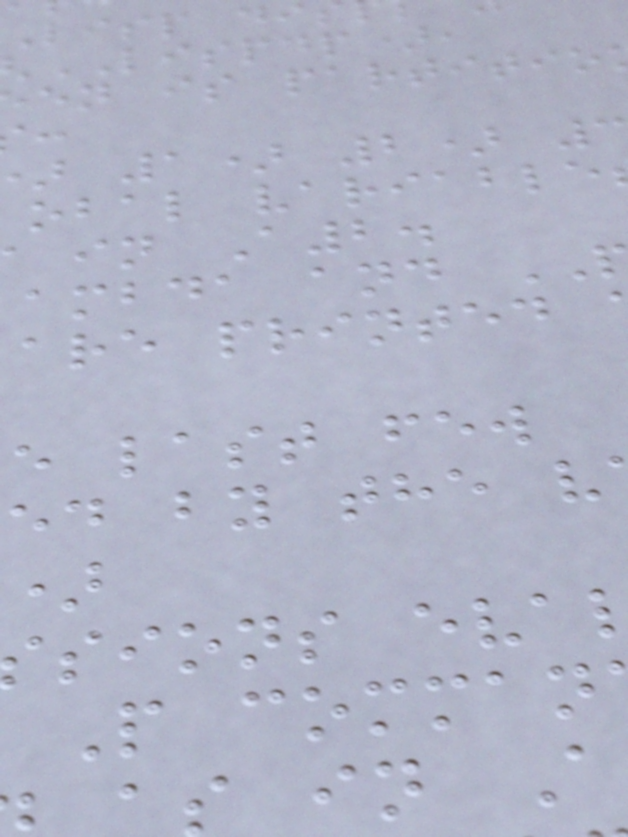lisp di
LISPDP),
en is partitio
1) 2)
obal variable
in A2.
ambda and
are printed
e last few
ed by the v
sions eva
P comman
